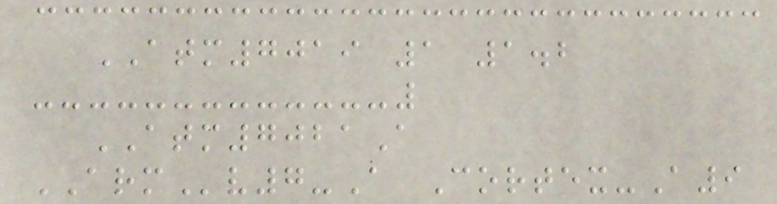ATM7019 1 1.2
ATM7021A
ARMv7-A Cortex-A9
